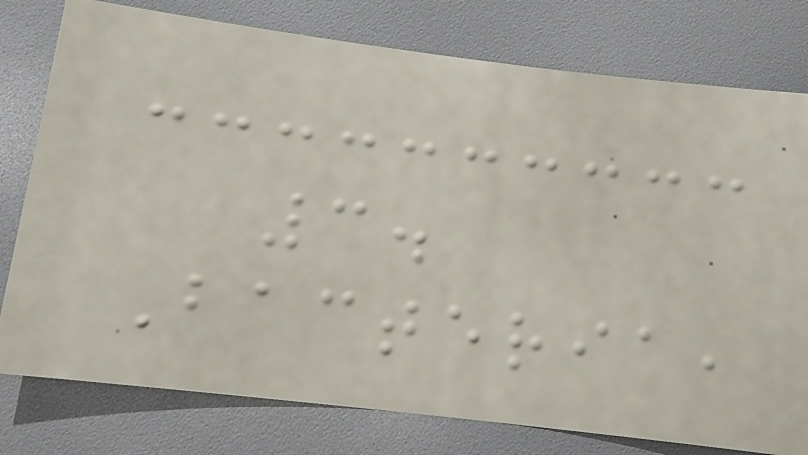3.
Bacteria,
